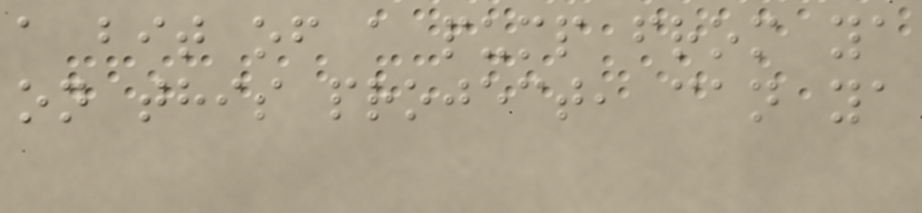a bit of a pump from ya
on this project, can ya
